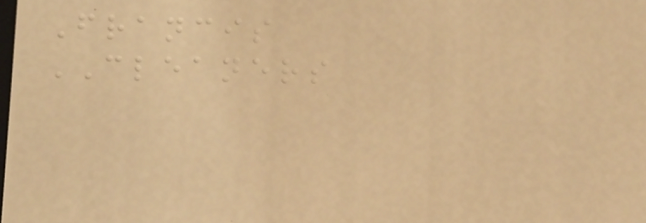Francis
CLEANERS
